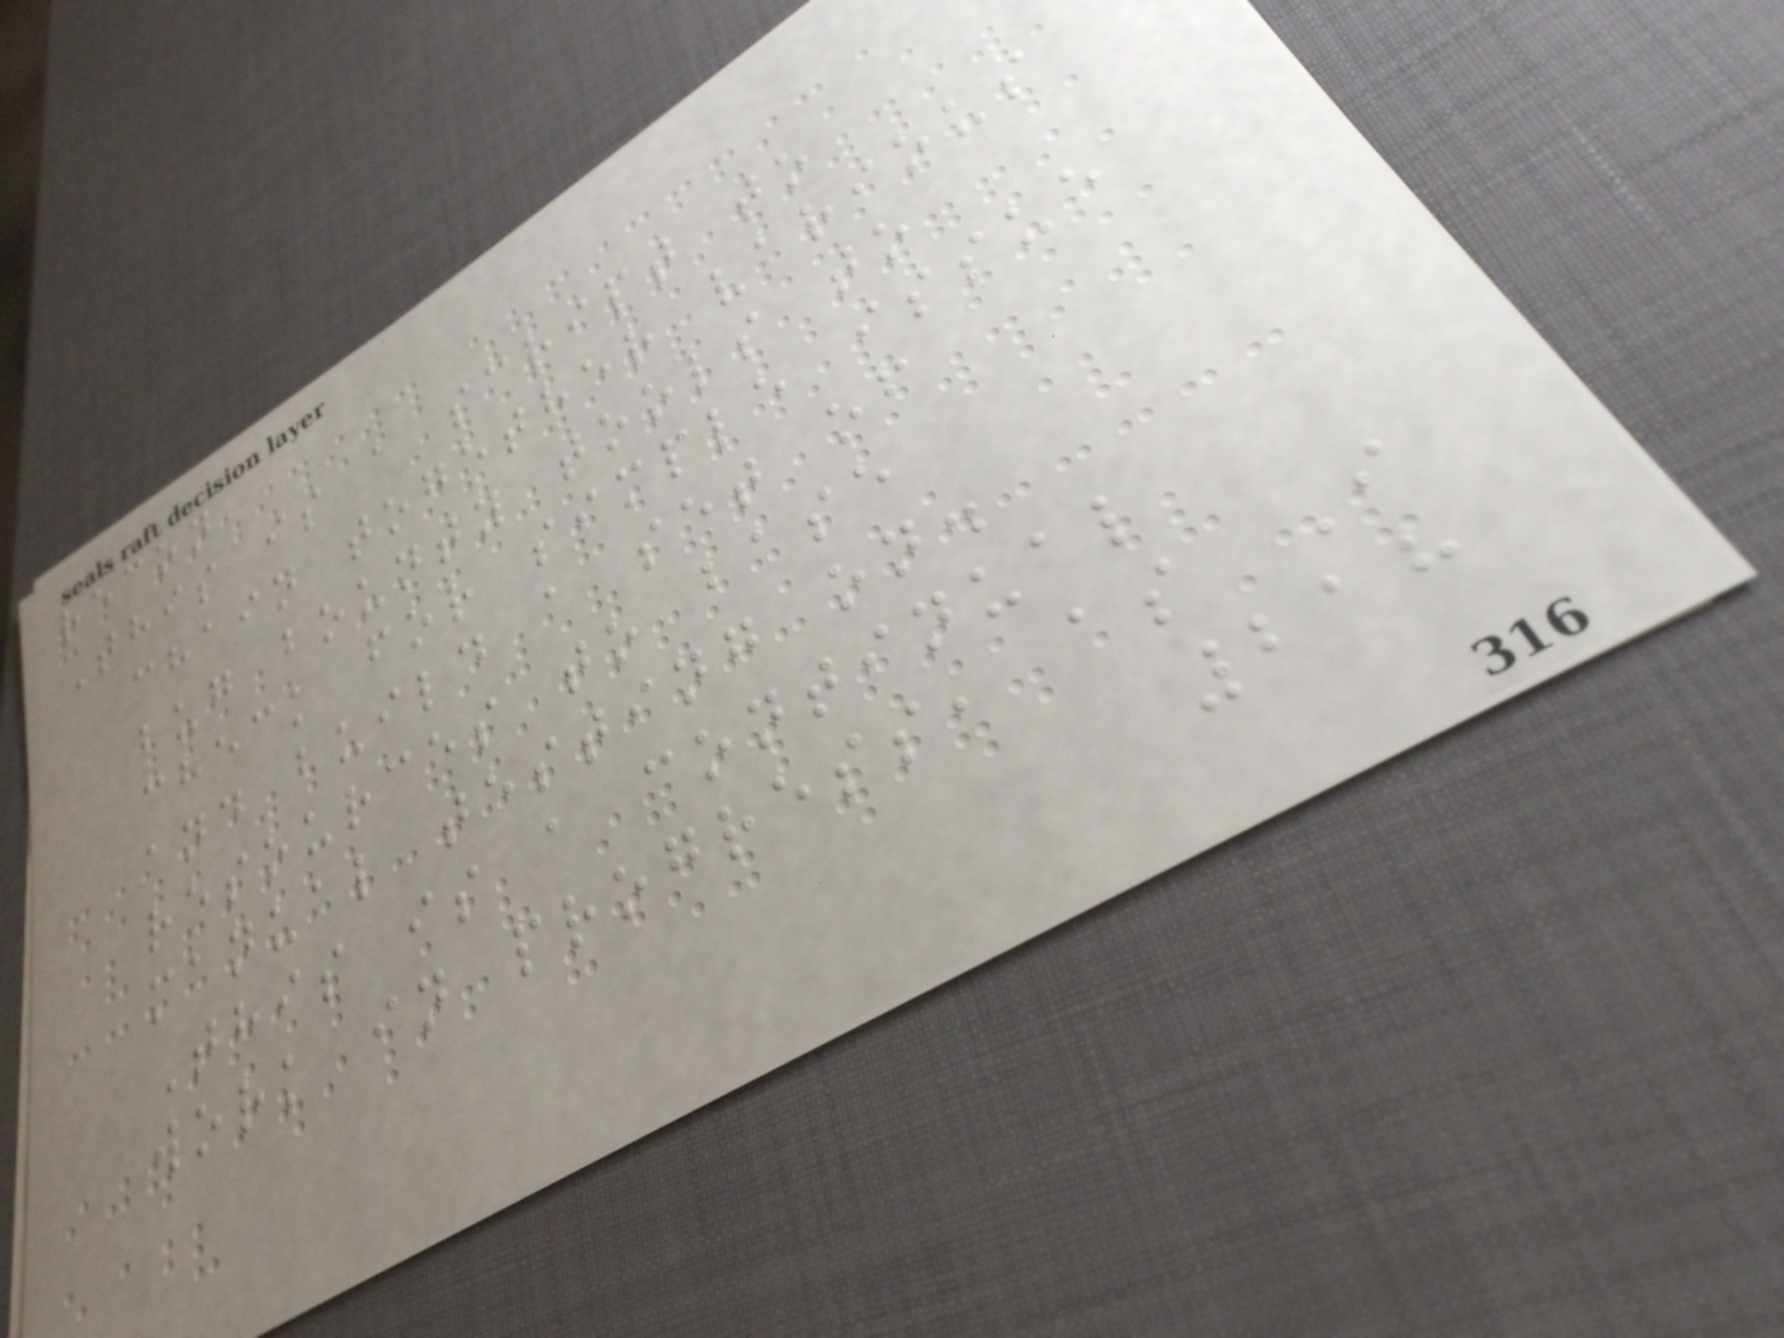recon
This is a script to
chain together various
bug bounty tools to
check for simple issue
and build a set of
resources to base
manual testing on.
This is a continual
work in progress, as I
218
